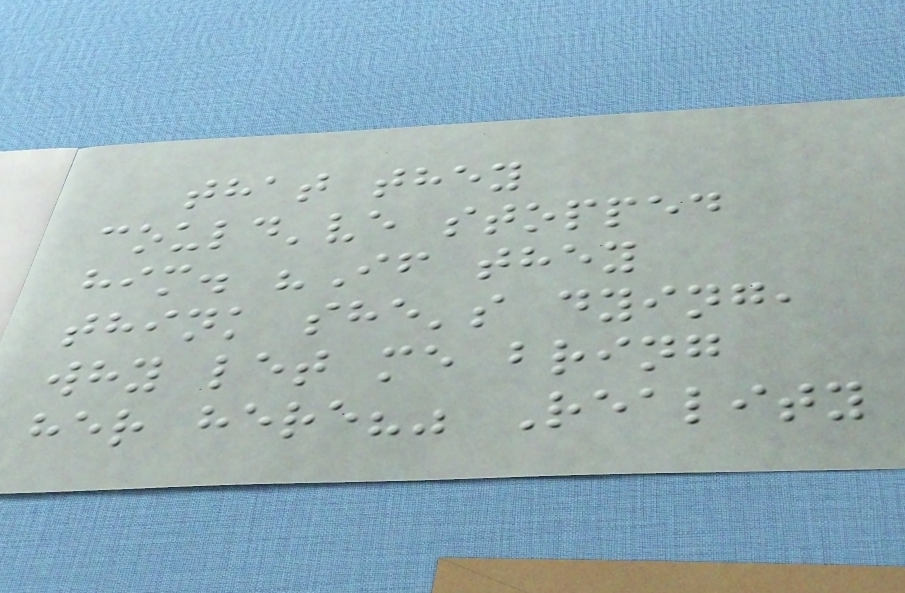that they
could've stopped
him. "If they
think she's dying,
why let me bring
her here?" Reality
